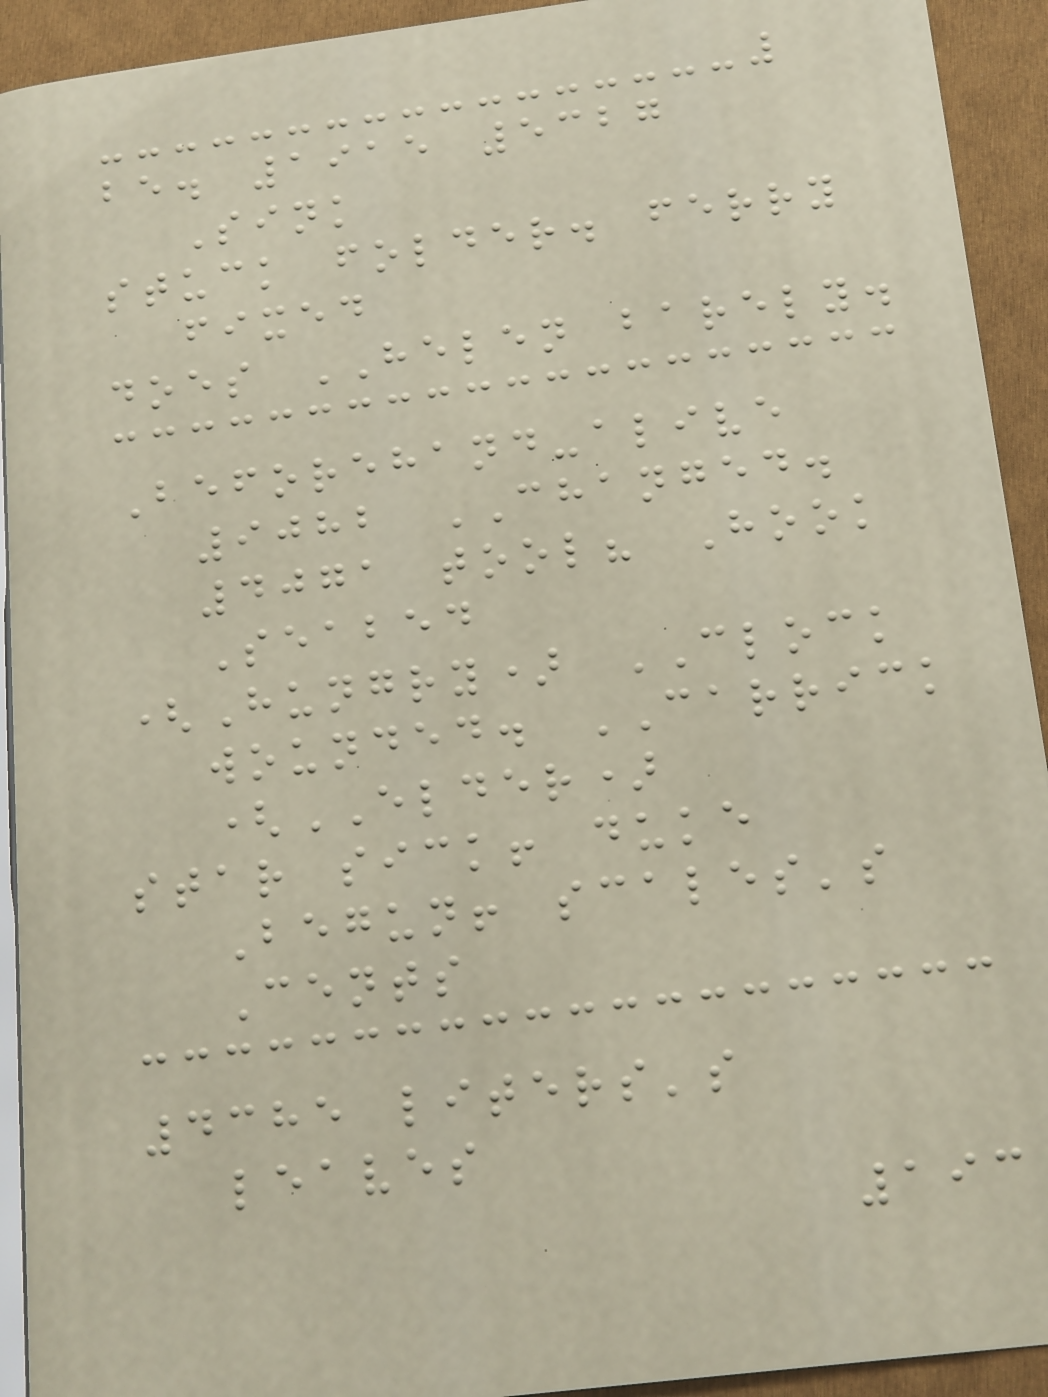be. 1915 5327
Sink
stuck folder. ferry
fixed
does HELEN barely.
Beforehand-alive
9082 CHANGED.
4071 tool? Hook
Seabed
(Hungry) CLOCK
wounded. CARRICK
(ELDER)
star sick! duke
Begun! scales's
Cents
4385 liters's
leaves
193
